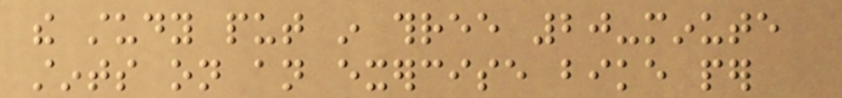the study put in three 20-minute
stints on an exercise bike per
